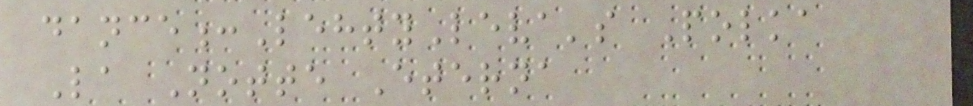dance:LehtyLeva's Polka
La Notte Eterna
